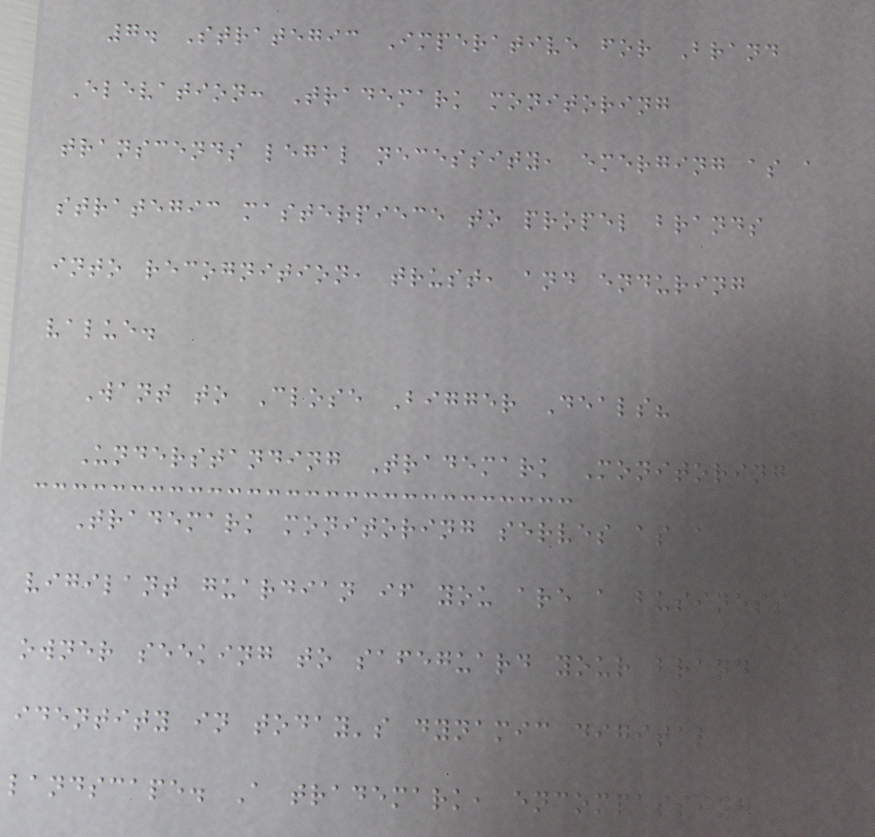7. Strategic Imperative for Brand
Elevation: Trademark monitoring
transcends legal necessity, emerging as a
strategic masterpiece to propel brands
into recognition, trust, and enduring
value.
Want to Close Bigger Deals?
Understanding Trademark Monitoring
Trademark monitoring serves as a
vigilant guardian if you are a business
owner seeking to safeguard your brand
identity in today's dynamic digital
landscape. A trademark, encompassing
